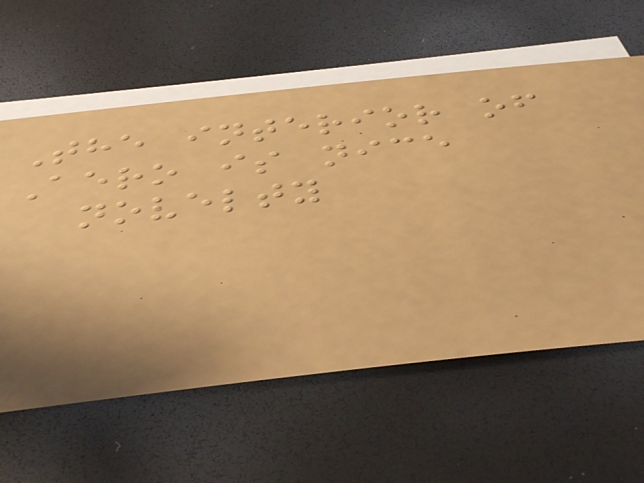The interior of
Aero is nice
novelty
